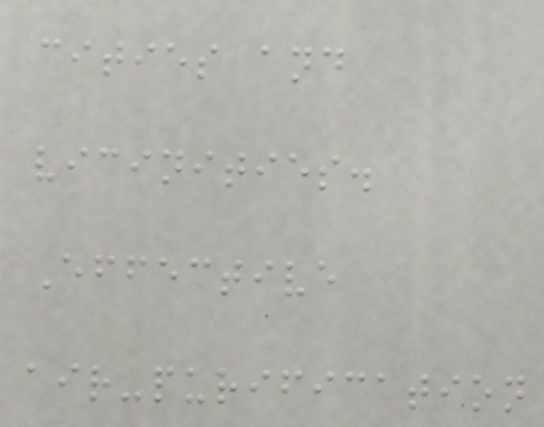cities and
vicinities.
Effective
air-purification
